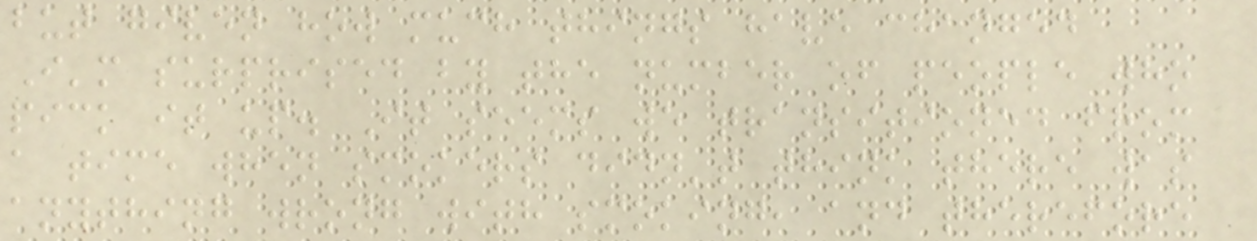but given how much things have changed
I'm surprised by the number of people who
pick it up. It seems we transitioned from
a time when smokers didn't think there was
anything wrong with smoking, and therefore
